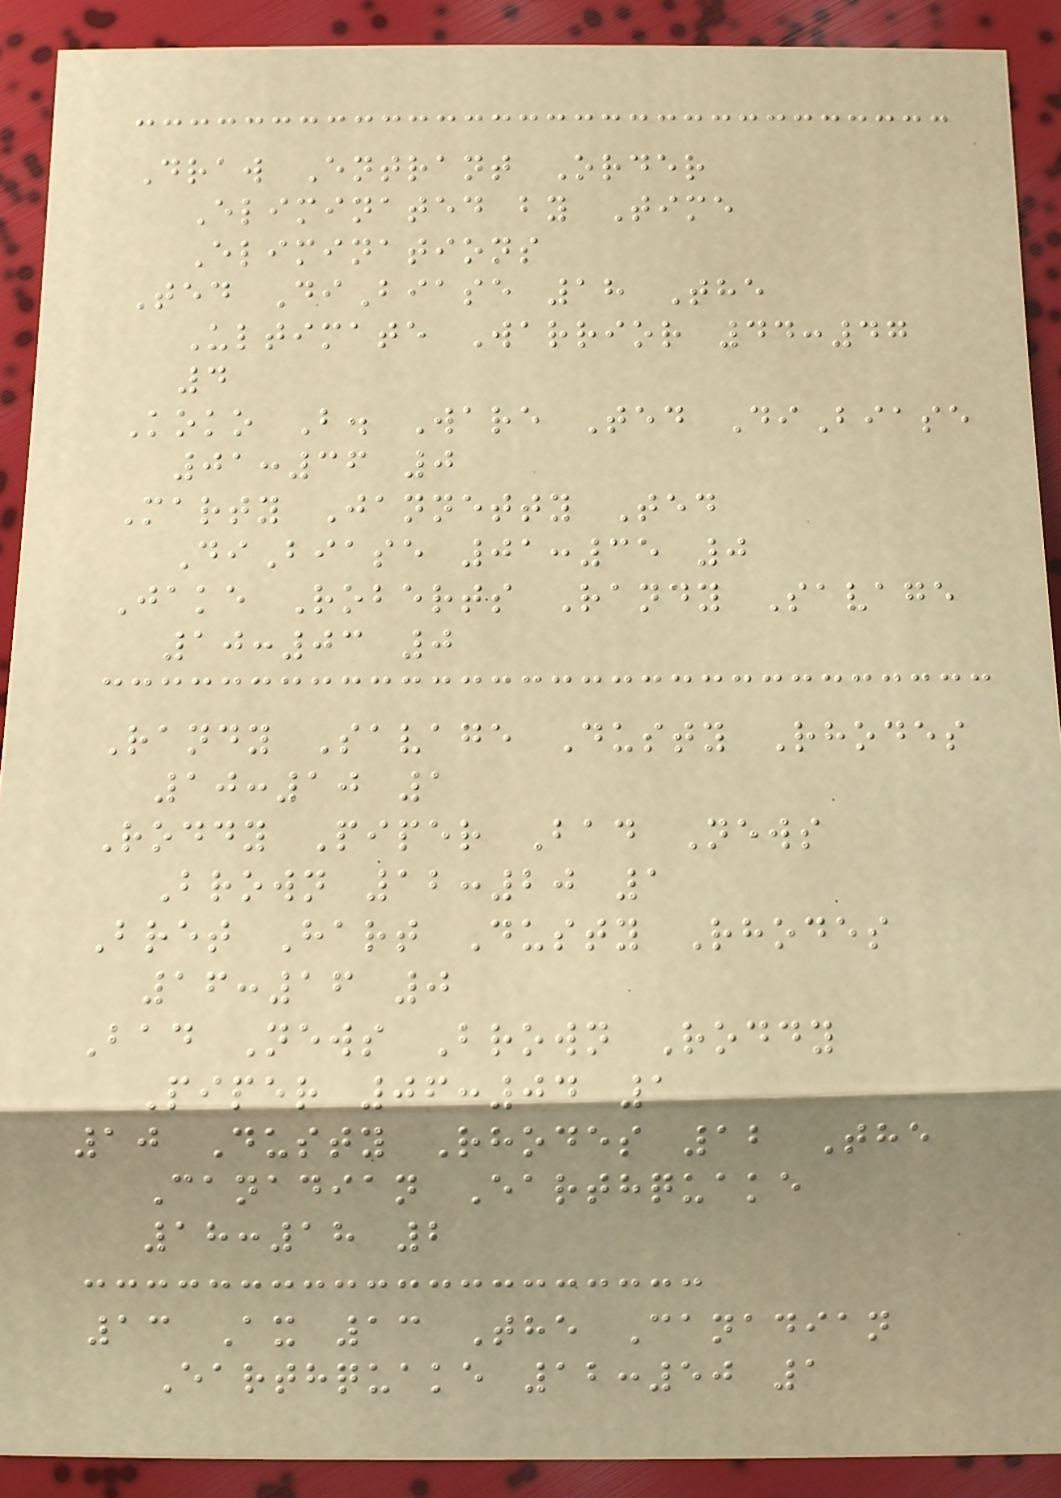Draw Entrant Order
Eliminated by Time
Eliminations
Ted DiBiase 18 The
Ultimate Warrior 44:47
4
Koko B. Ware Ted DiBiase
01:36 0
Marty Jannetty Ted
DiBiase 01:35 0
Jake Roberts Randy Savage
10:03 0
Randy Savage Dusty Rhodes
10:10 1
Roddy Piper Bad News
Brown 12:20 1
Bret Hart Dusty Rhodes
16:16 0
Bad News Brown Roddy
Piper 06:04 1
10 Dusty Rhodes 12 The
Canadian Earthquake
18:18 2
13 Ax 13 The Canadian
Earthquake 12:50 1
